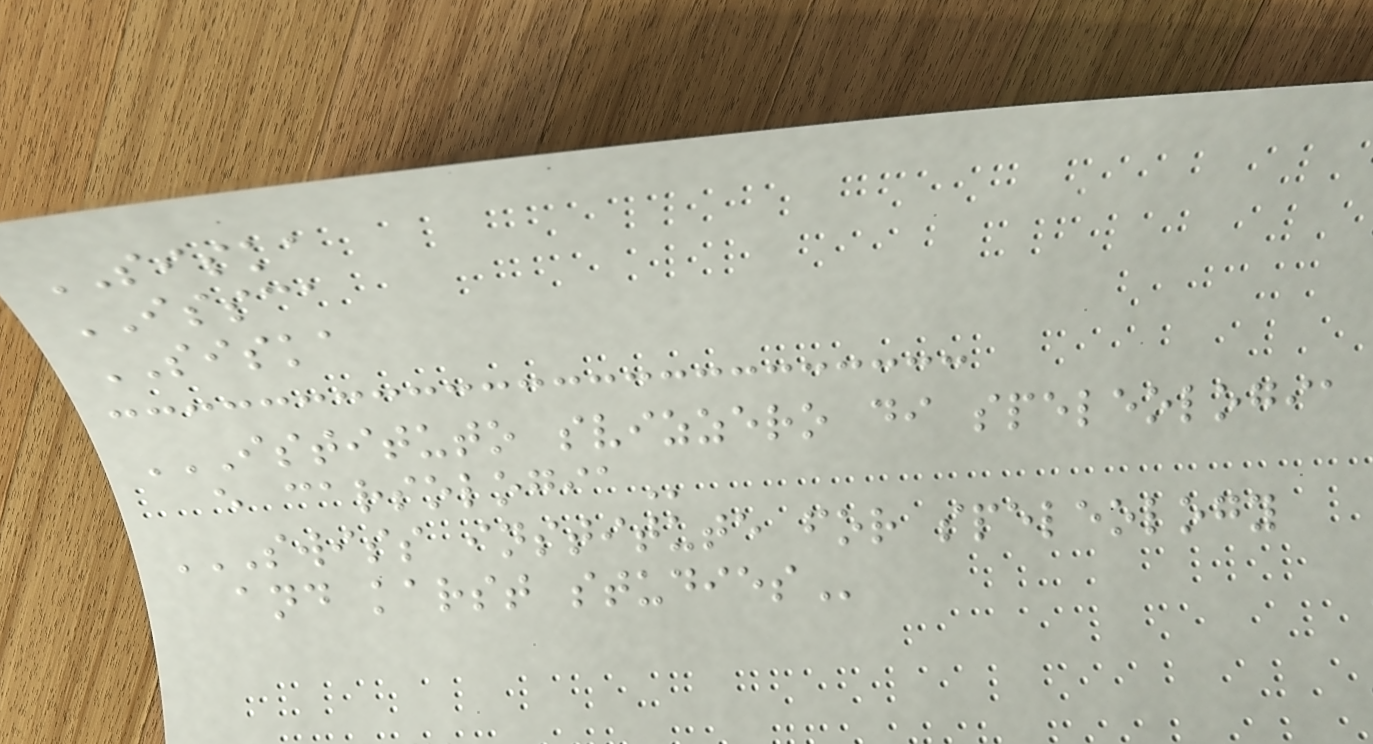SISKA
ISSCA
SISKA
ISTITUTO SVIZZERO DI SPELEOLOGIA
E CARSOLOGIA
SWISS INSTITUTE FOR SPELEOLOGY
AND KARST STUDIES
